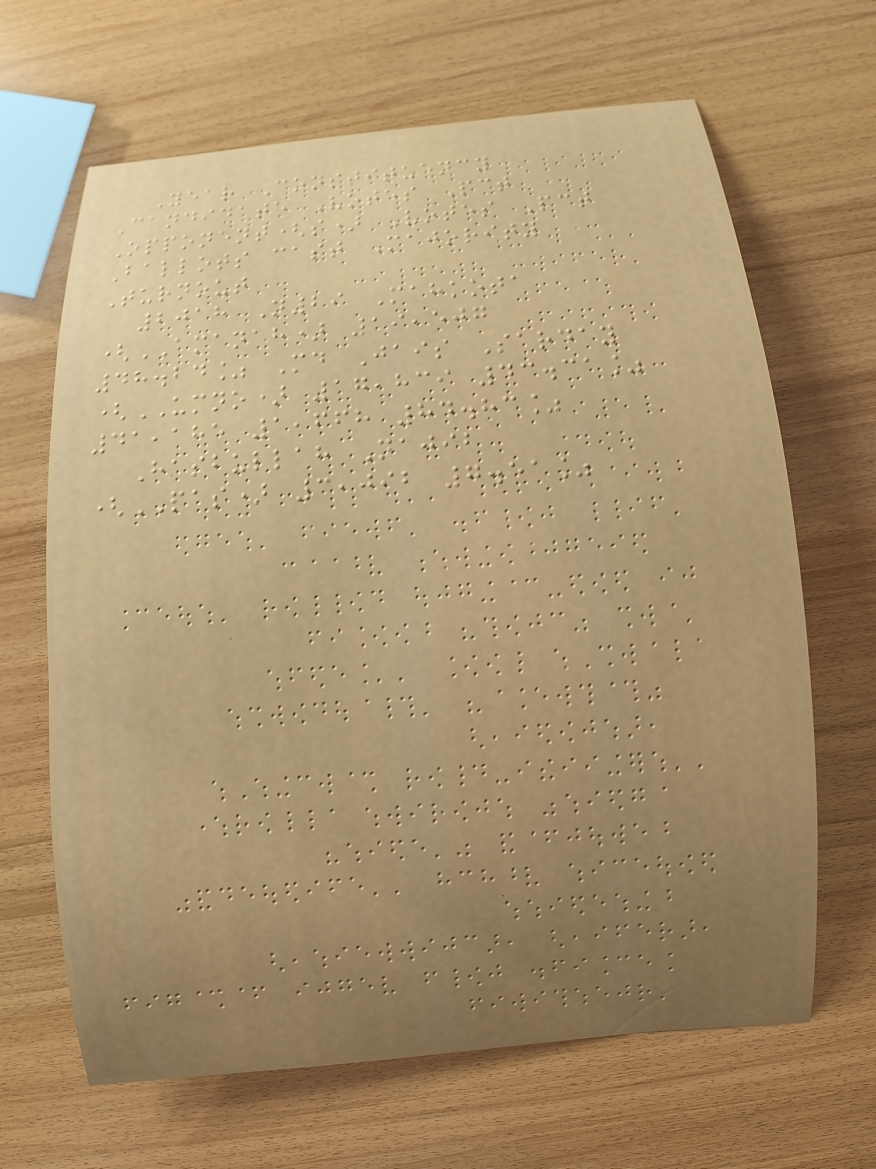Year Constituency
Candidate Votes Pct
Opponent(s) Votes Pct
Ballots cast Majority
Turnout
2018 N29 Mahkota
(AMANAH) 19,507
48.24% Md Jais Sarday
(UMNO) 17,839 43.31%
41,185 1,668 84.83%
Hasbullah Najib
(PAS) 3,092 7.51%
